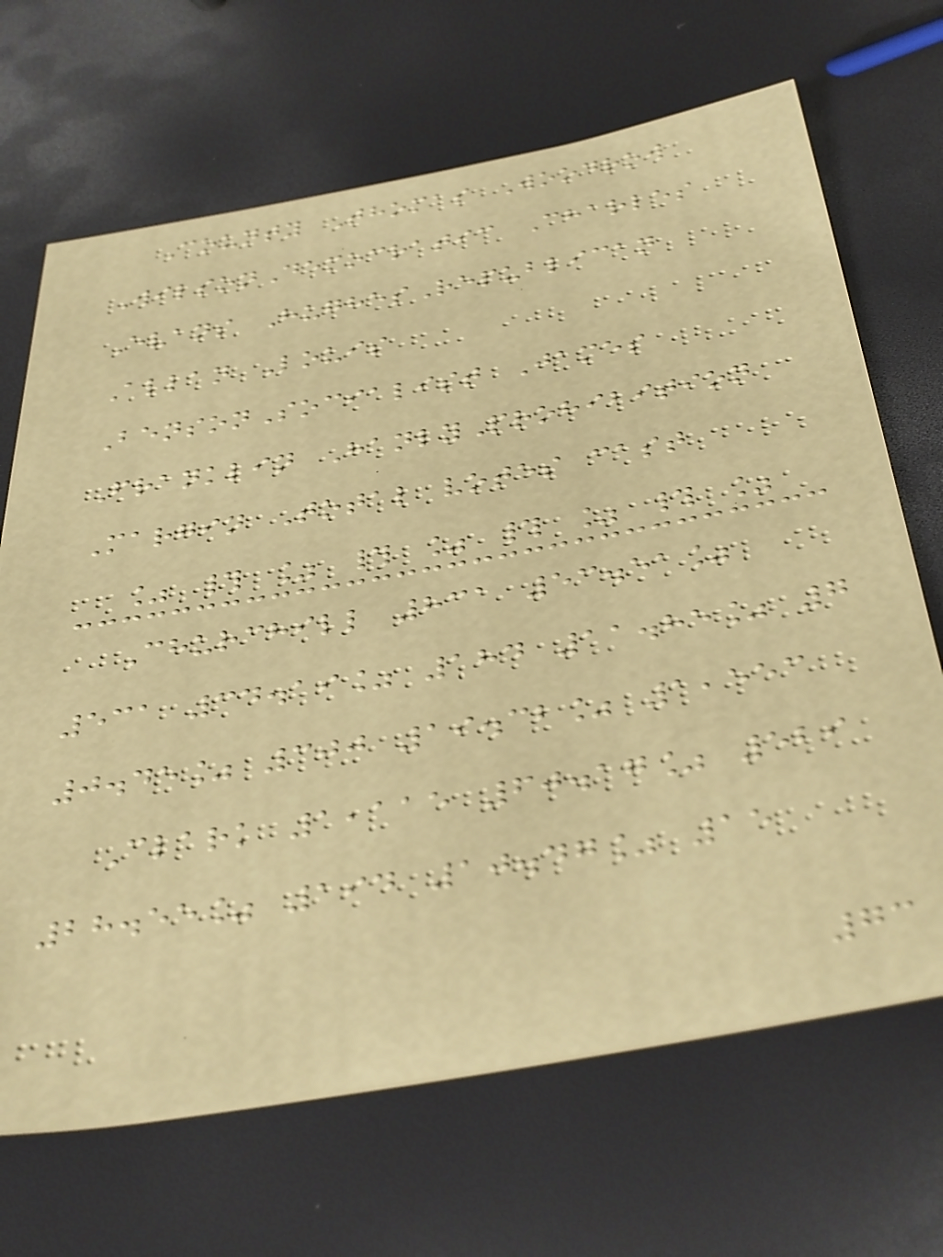County Thomas Woodrow
WilsonDemocratic Charles
Evans HughesRepublican
Allan Louis
BensonSocialist James
Franklin HanlyProhibition
Margin Total votes cast
% # % # % # % # %
Churchill 831 53.51%
531 34.19% 184 11.85% 7
0.45% 300 19.32% 1,553
Clark 1,115 60.17% 529
28.55% 194 10.47% 15
73
